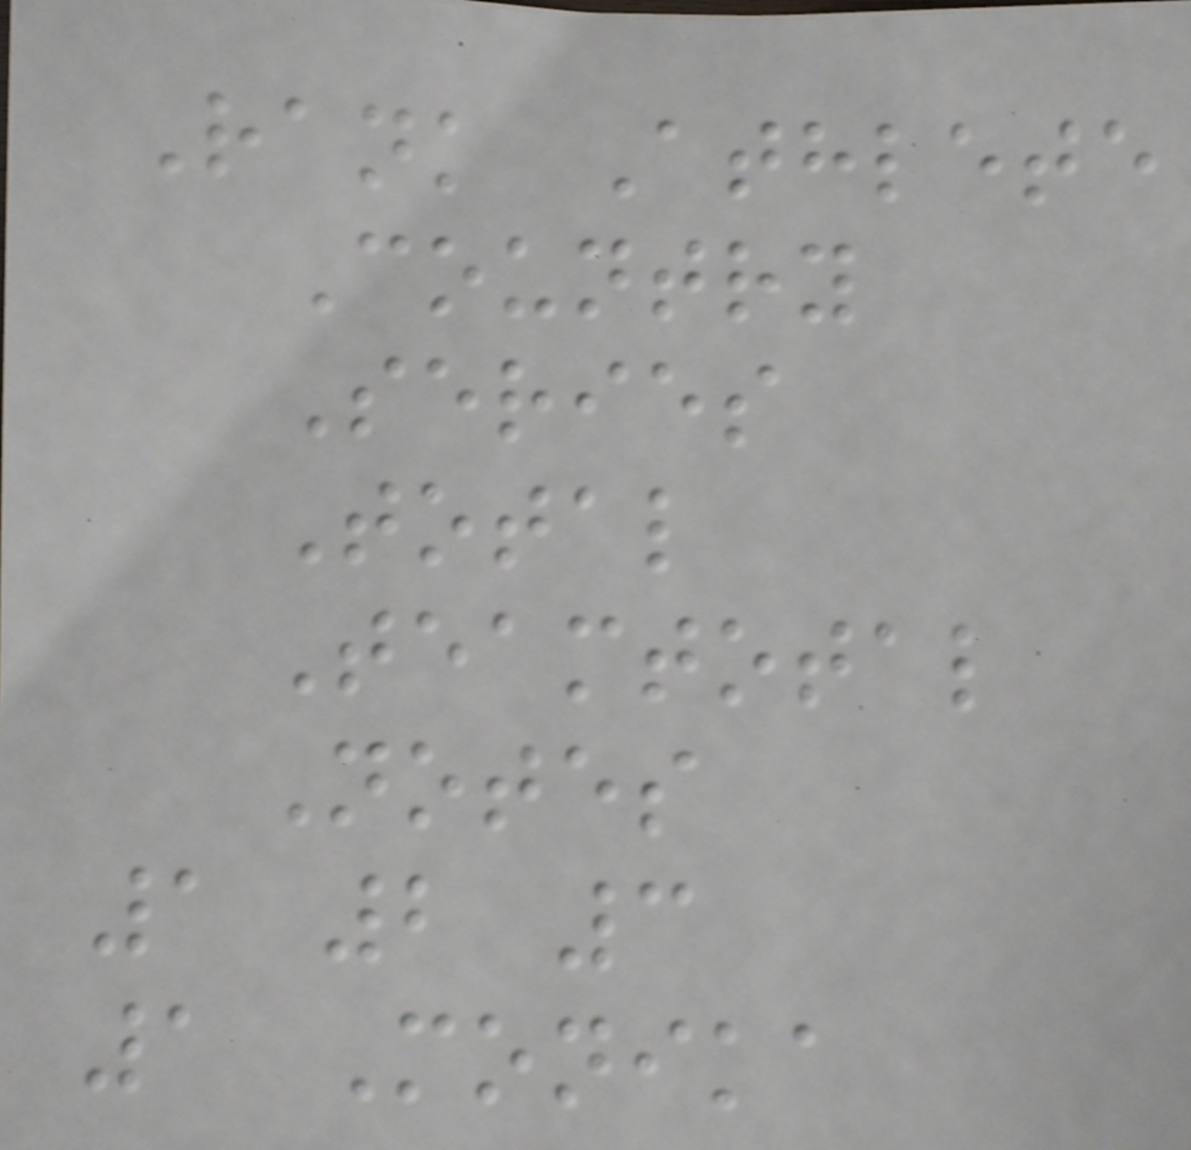Rank Athlete
Country
Series
Total
Teamtotal
Notes
1 2 3
1 Monika
